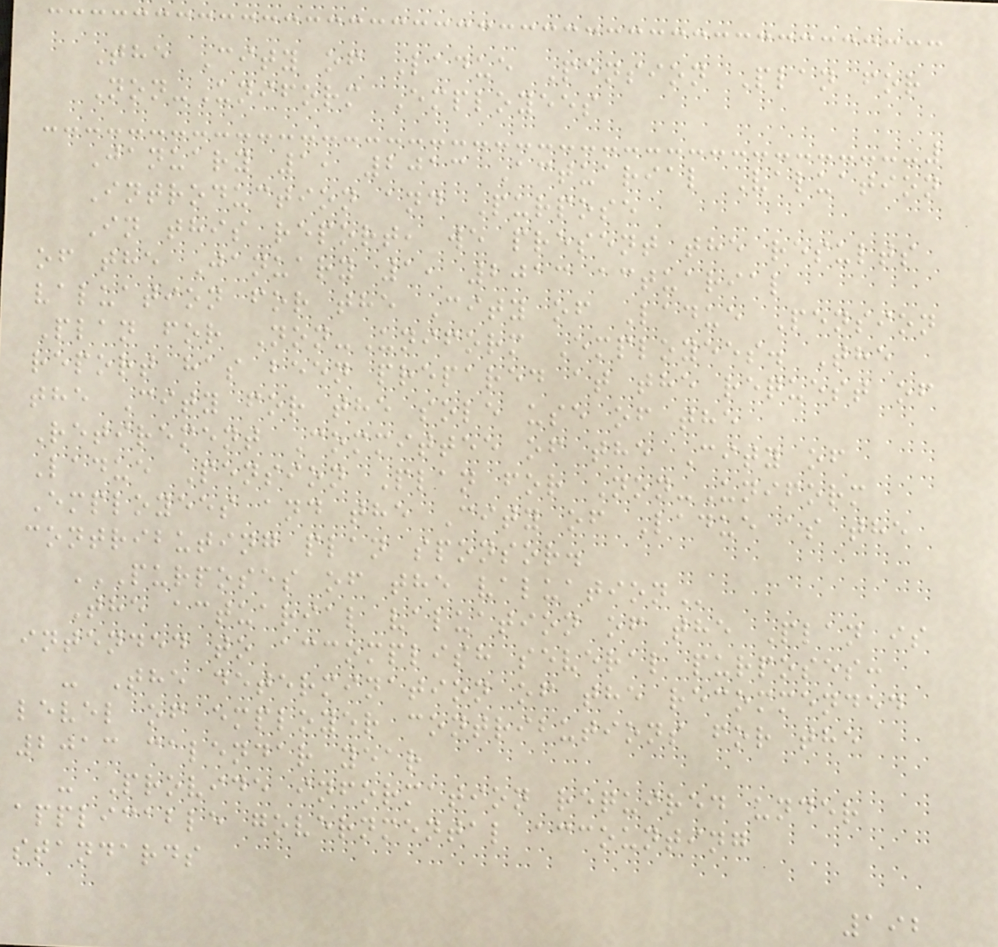The City of Ladue Pension Plan for
Non-Uniform Employees
January 1, 2013 Actuarial Valuation
Introduction and Purpose
In this report, we present the results
of the January 1, 2013 actuarial
valuation for the City of Ladue Pension
Plan for Non-Uniform Employees. The
report has been prepared at the request of
the City for the sole use of the
Retirement Committee of the City of
Ladue Pension Plan for Non-Uniform
Employees and the City of Ladue as the
contributing plan sponsor.
PURPOSES OF THE VALUATION
The actuarial valuation of the Plan is
intended to accomplish several purposes:
- The determination of the recommended
level of employer contributions for the
2013 calendar year
- Provide information required under
applicable governmental accounting
standards
192
